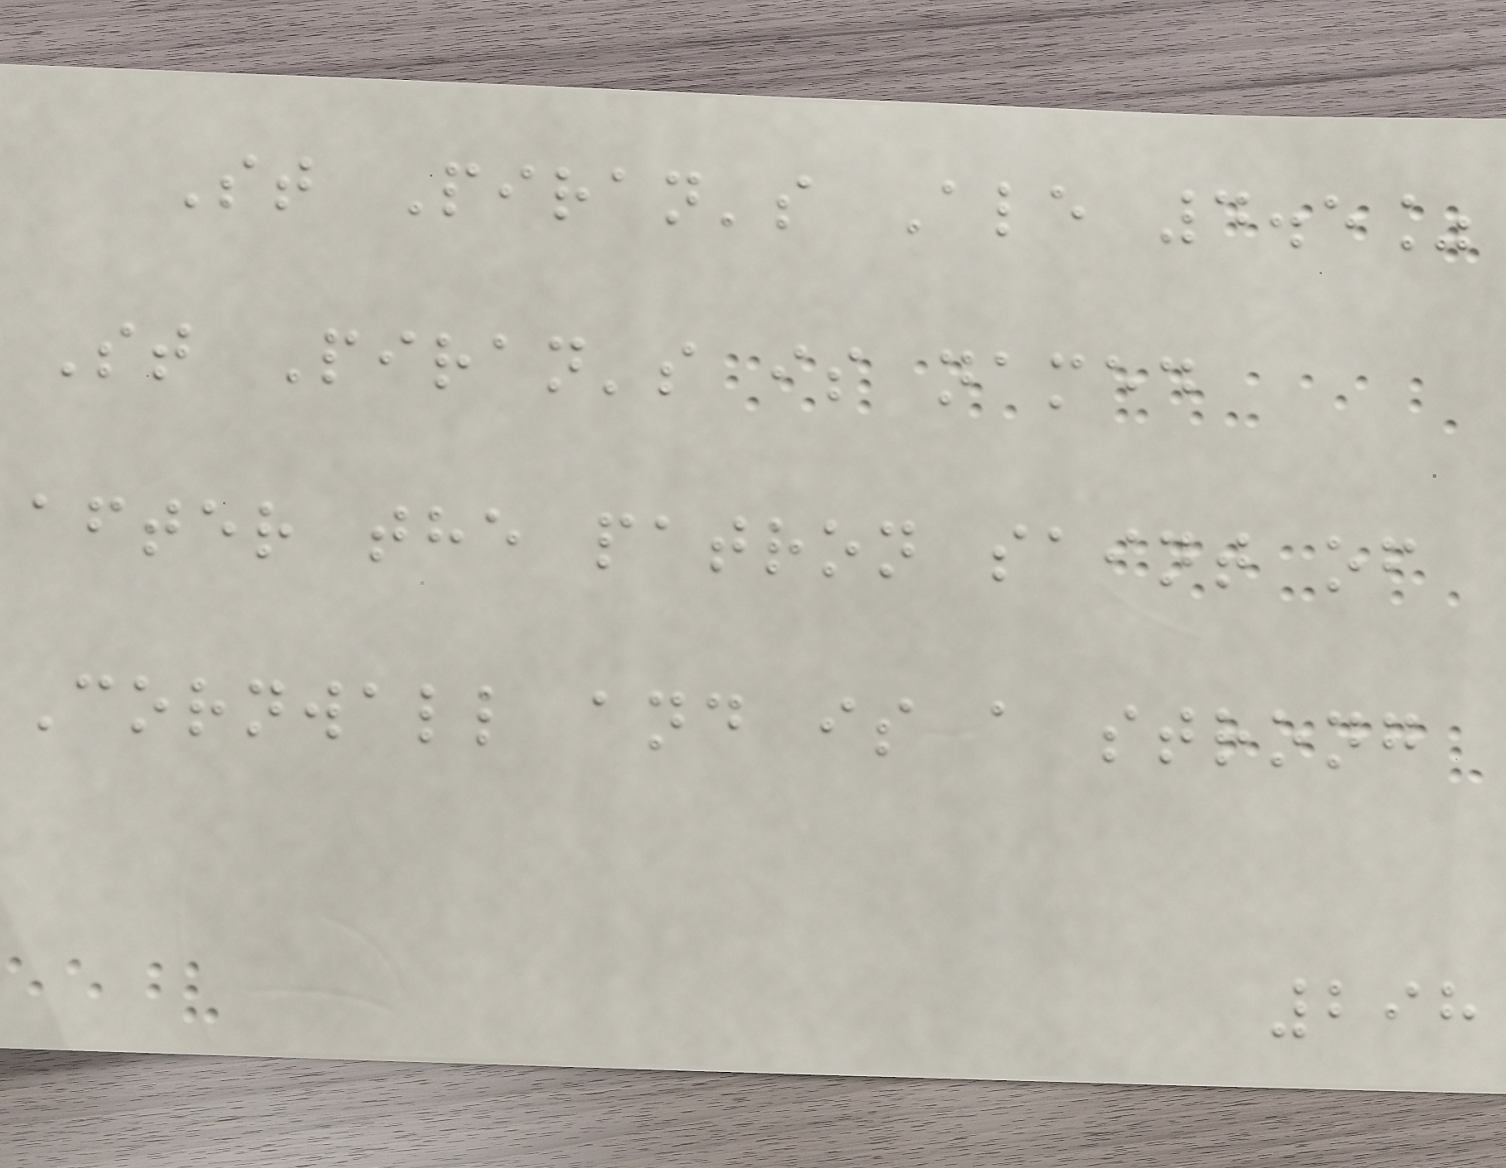St Piran's Ale 4.5%
St Piran's is named
after the patron saint of
Cornwall and is a strong
298
